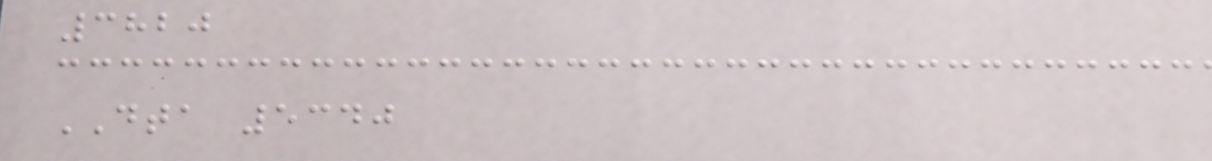3820
DTA 5340
